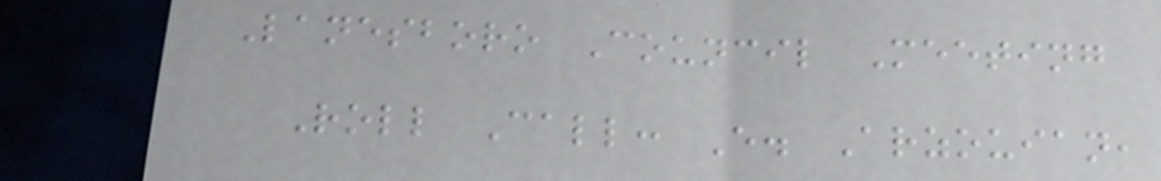Lanesboro Council Meeting
Roll Call: E. Arzouian,
